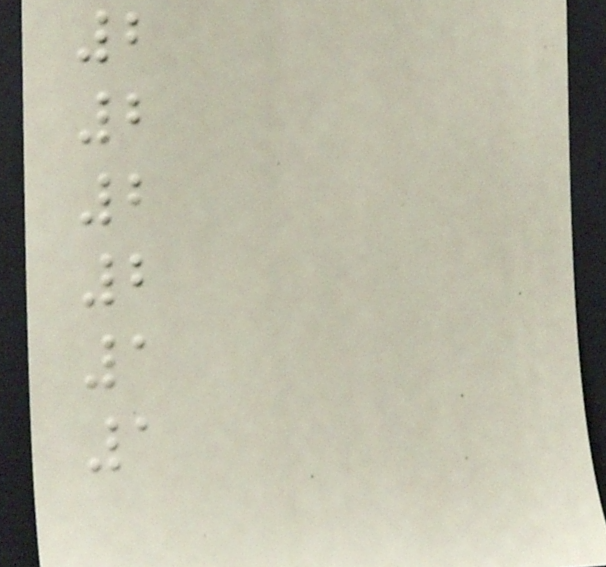2
2
2
2
1
1
